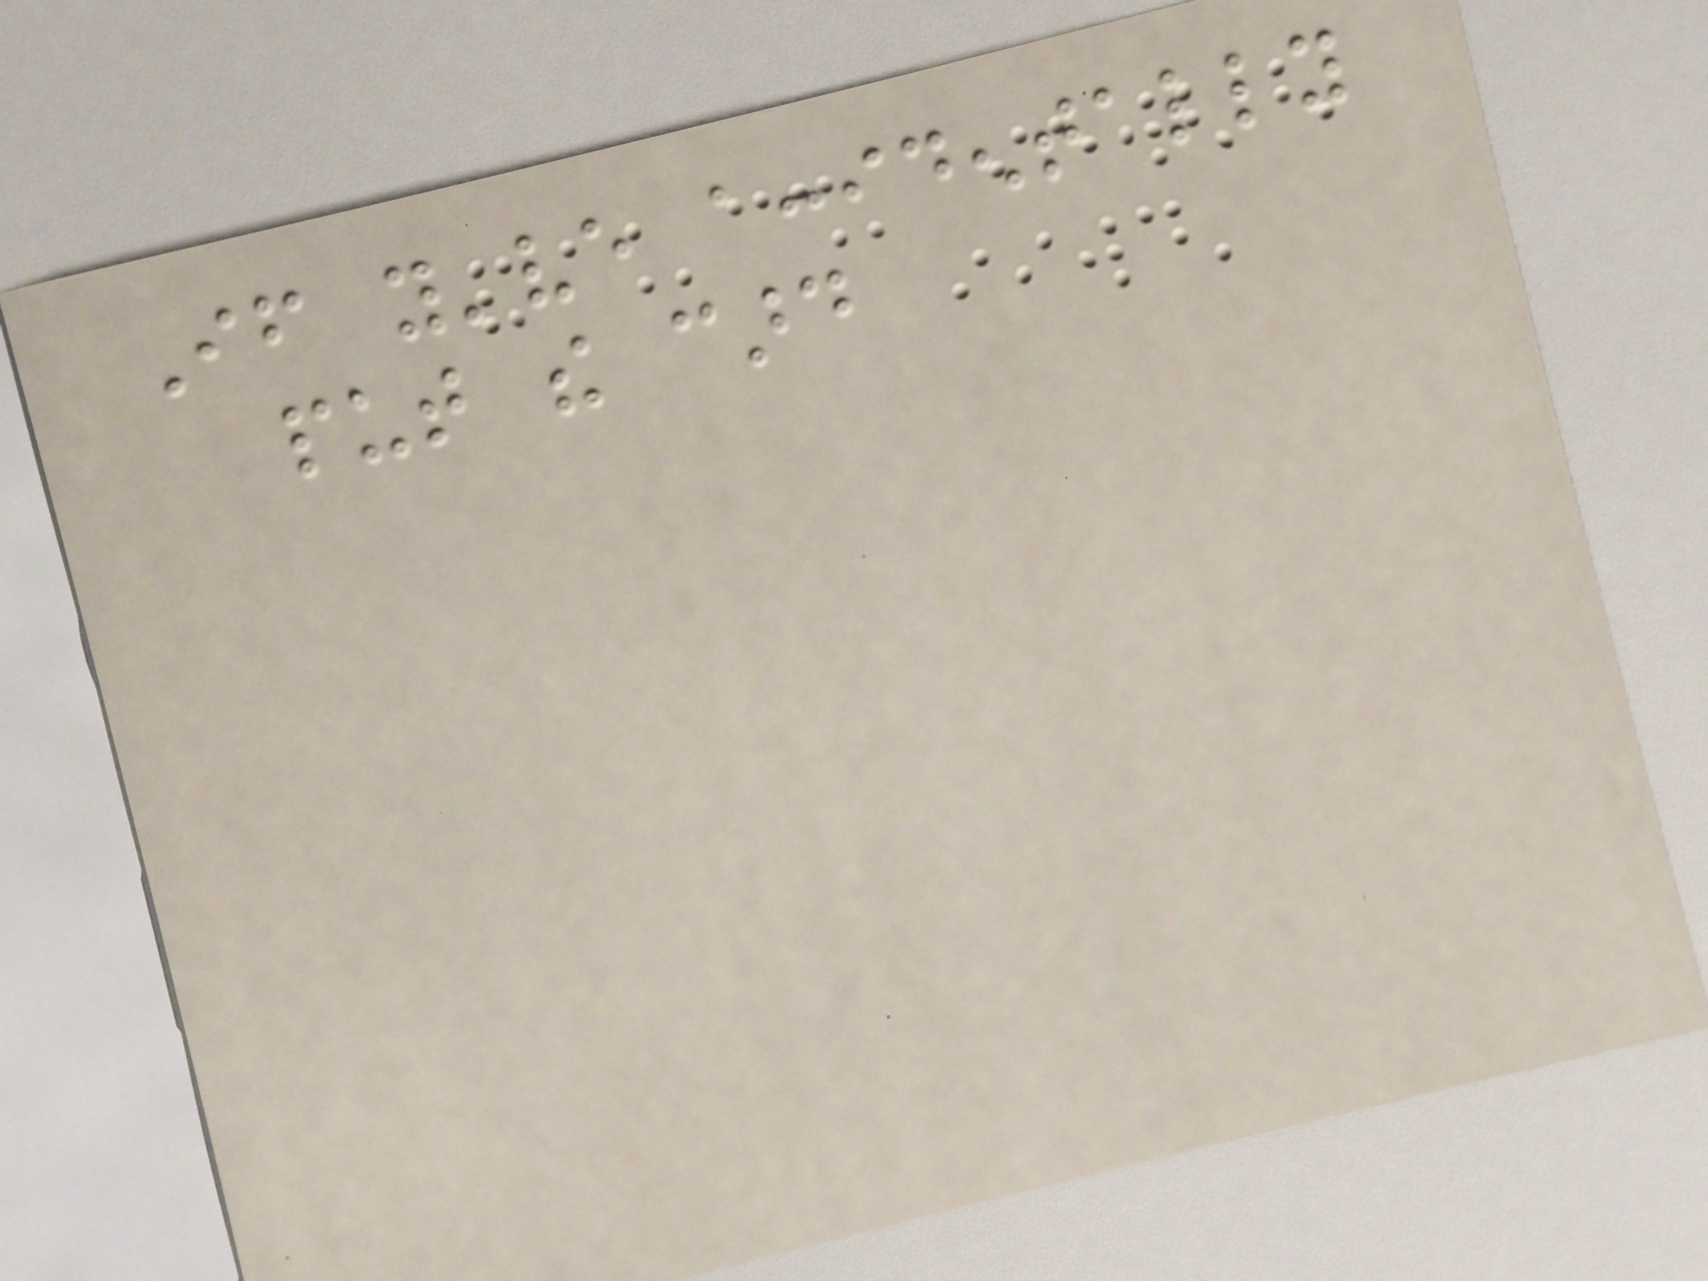If you've accidentally
put the card
